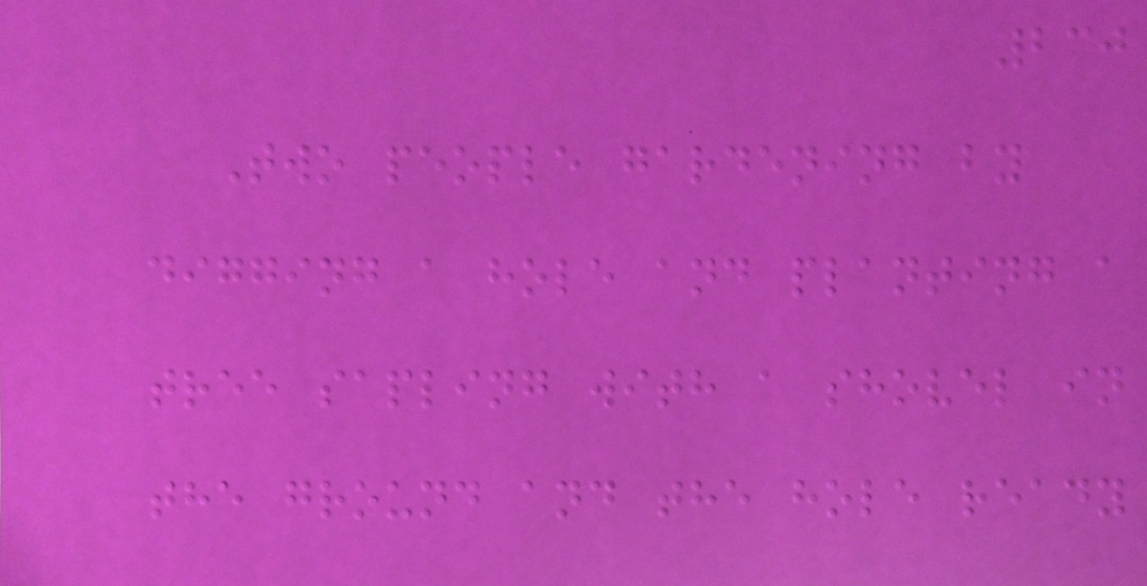230
Two people gardening by
digging a hole and planting a
tree sapling with a shovel in
the ground and the hole ready
